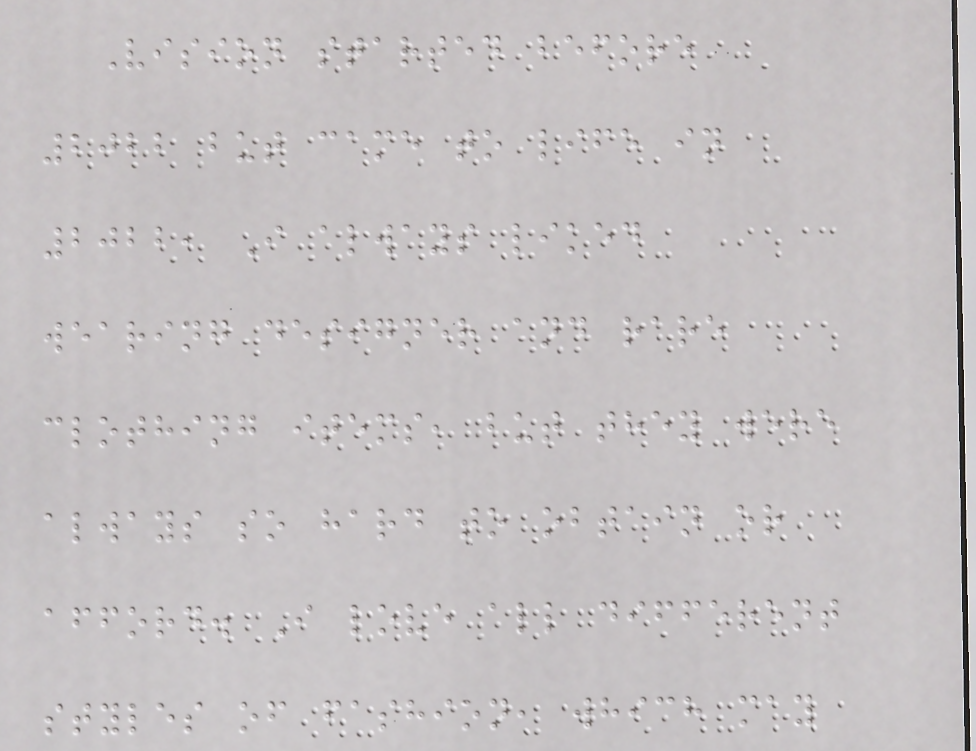Vision started before
2022 but came to life in
2022, I always liked
wearing designer and rare
clothing items, but they were
always so hard to obtain or
afford. I love all different
styles of fashion, which may
